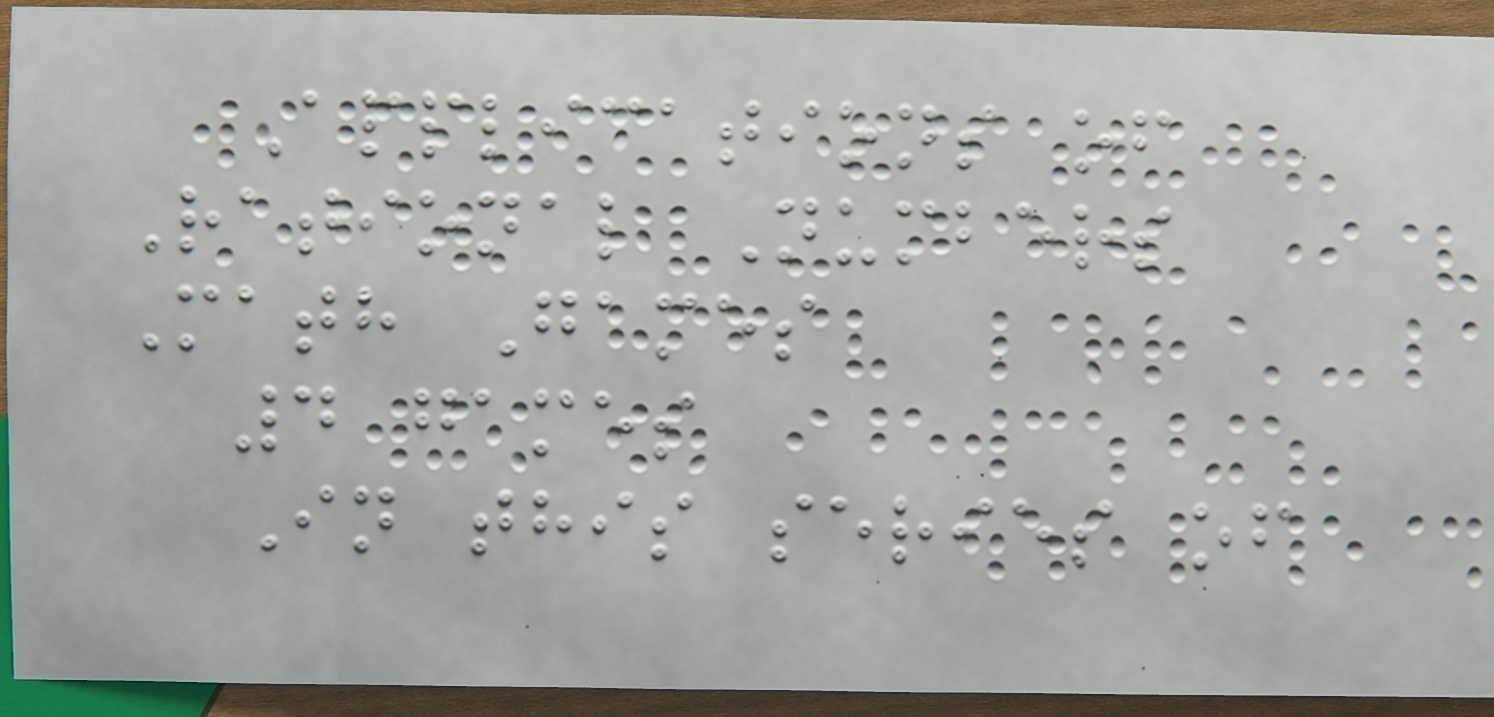Applications of
Rational Numbers
Math Games
4 games
In this series of
